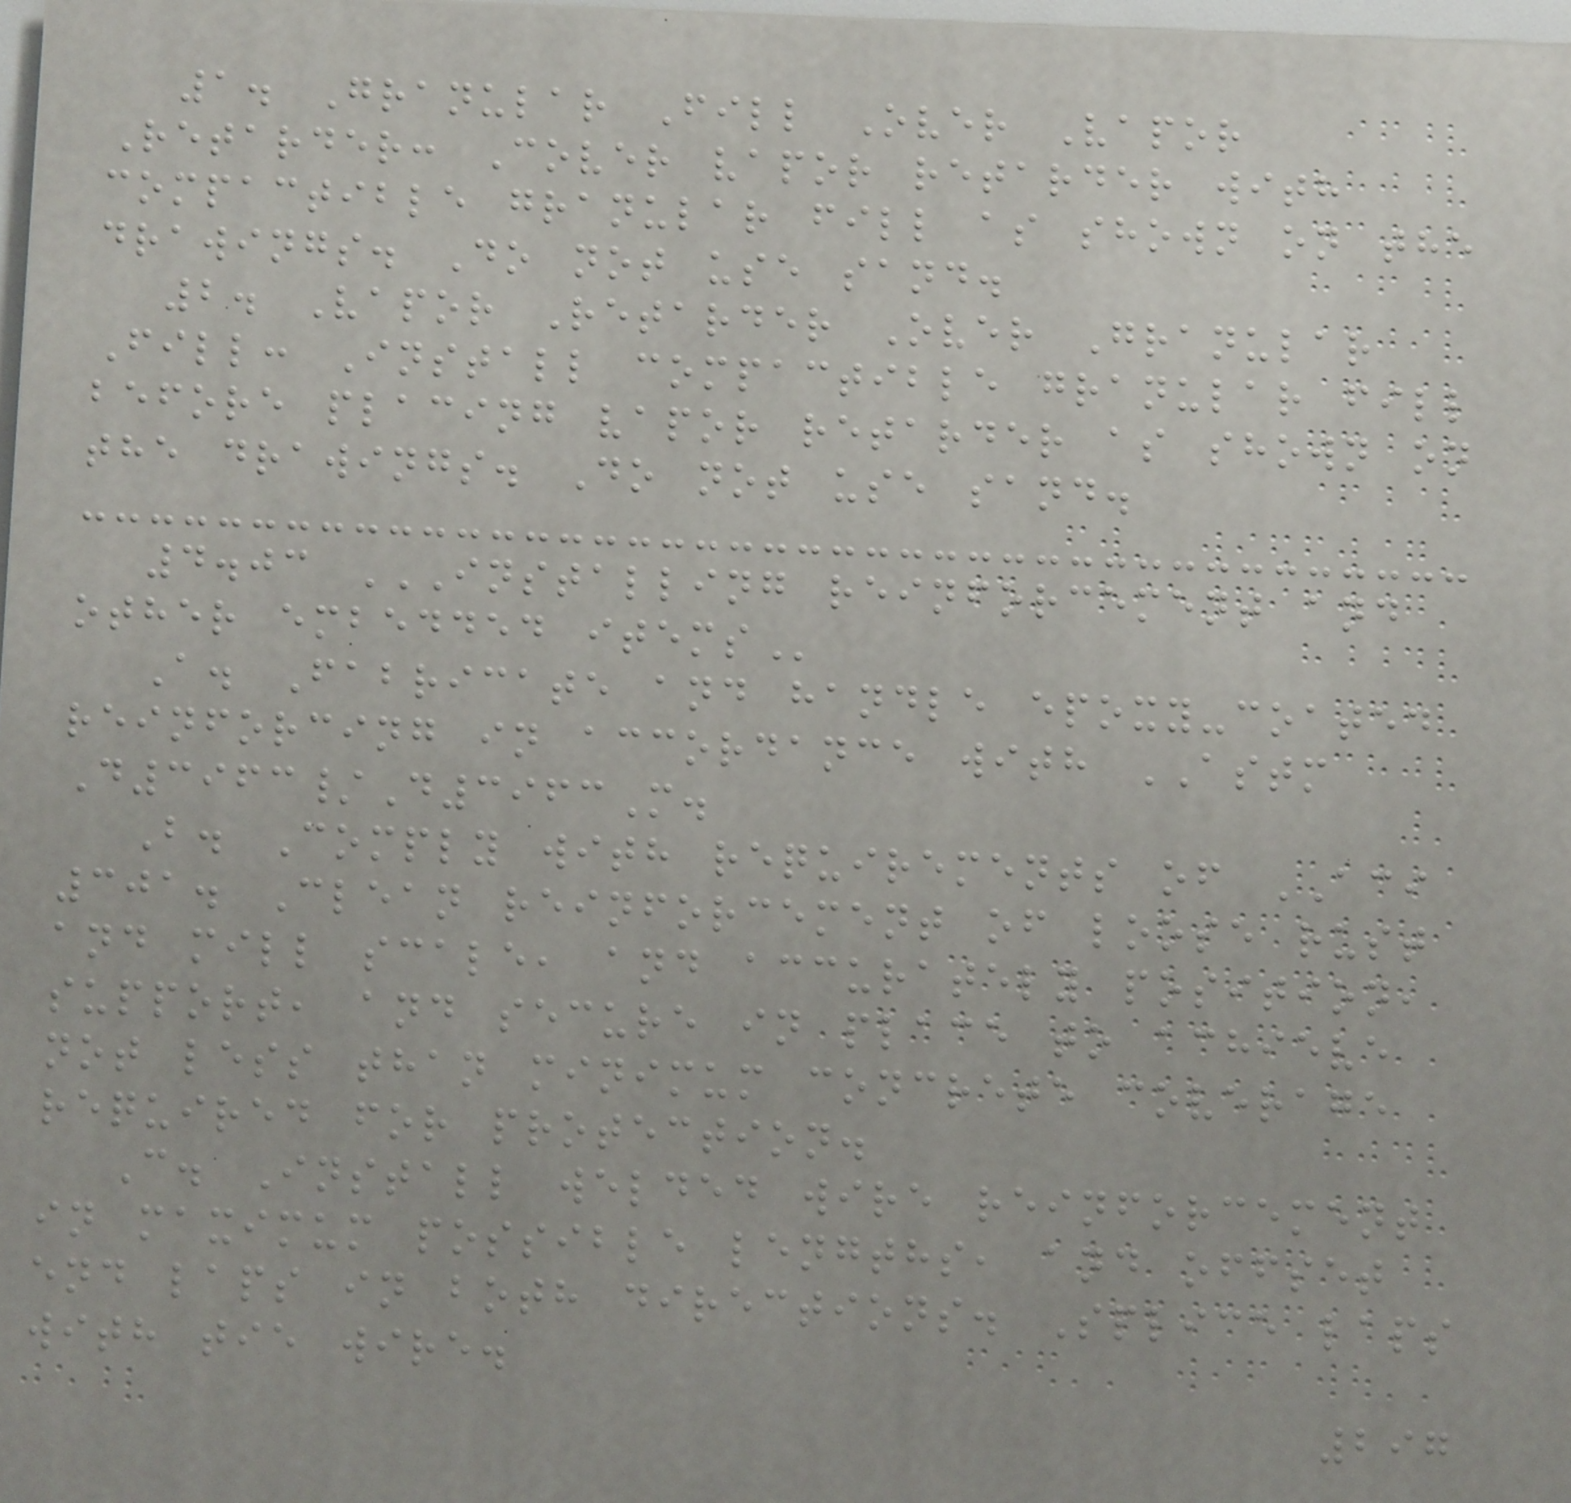1. Granular Fill Over Vapor
Retarder: Cover vapor retarder with
compactible granular fill as shown on the
drawings. Do not use sand.
2. Vapor Retarder Over Granular
Fill: Install compactible granular fill
before placing vapor retarder as shown on
the drawings. Do not use sand.
4.03 INSTALLING REINFORCEMENT AND
OTHER EMBEDDED ITEMS
A. Fabricate and handle epoxy-coated
reinforcing in accordance with ASTM
D3963/D3963M.
B. Comply with requirements of ACI
301. Clean reinforcement of loose rust
and mill scale, and accurately position,
support, and secure in place to achieve
not less than minimum concrete coverage
required for protection.
C. Install welded wire reinforcement
in maximum possible lengths, and offset
end laps in both directions. Splice laps
with tie wire.
297
